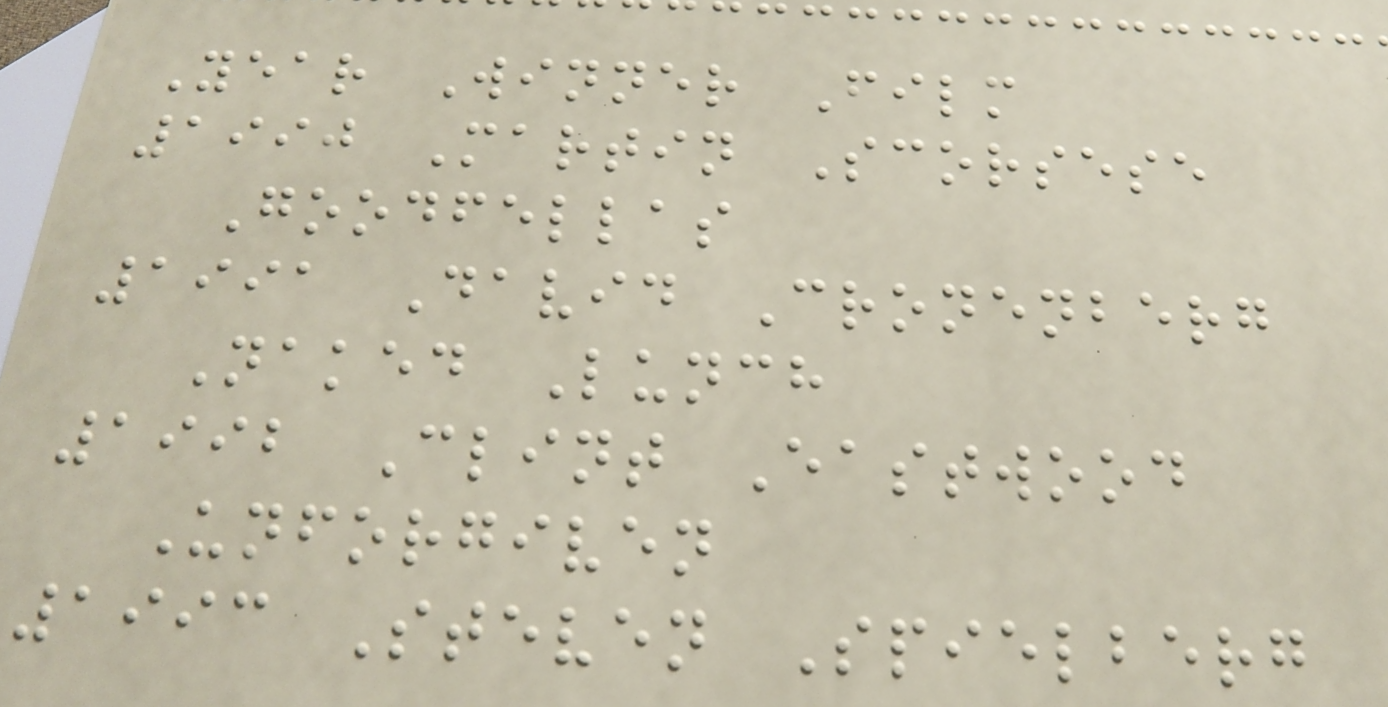Year Winner Film
1990 Martin Scorsese
Goodfellas
1991 David Cronenberg
Naked Lunch
1992 Clint Eastwood
Unforgiven
1993 Steven Spielberg
